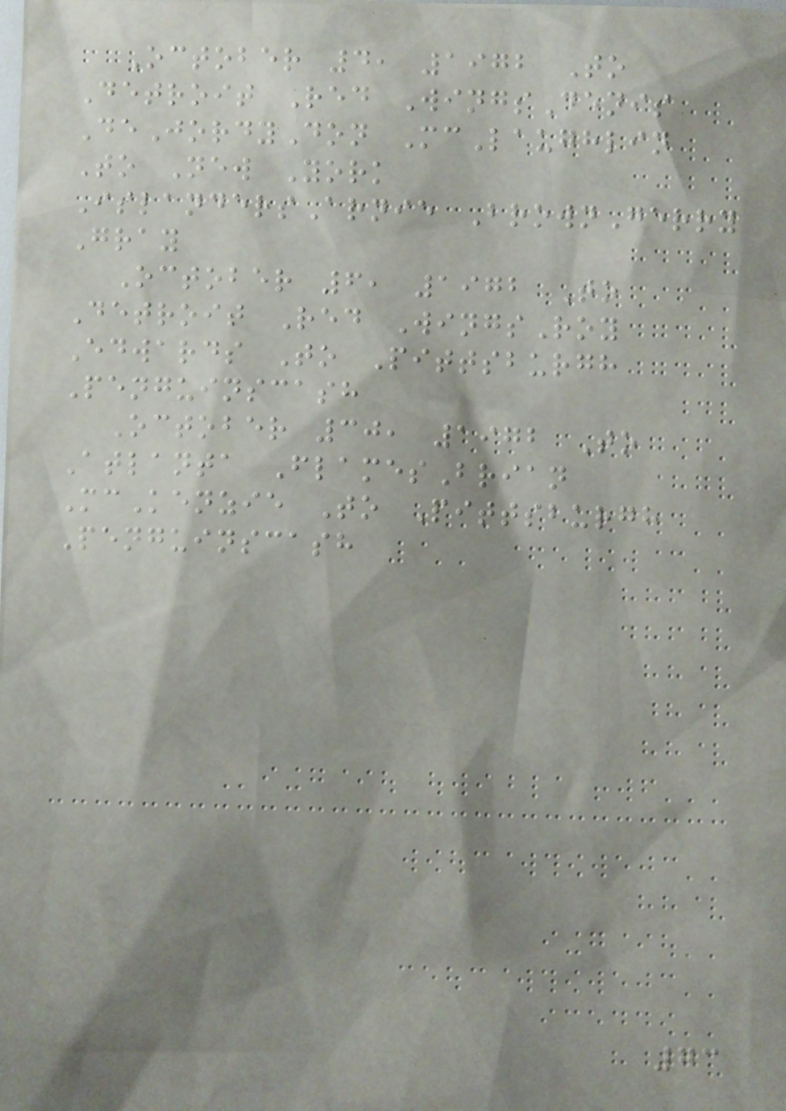October 4, 1972 To
Detroit Red WingsDenis
DeJordyDon McLaughlin
To New York
IslandersArnie BrownGerry
Gray
October 6, 1972 To
Detroit Red WingsRoy
Edwards To Pittsburgh
Penguinscash
October 30, 1972 To
Atlanta FlamesBrian
McKenzie To Pittsburgh
Penguinscash
73
